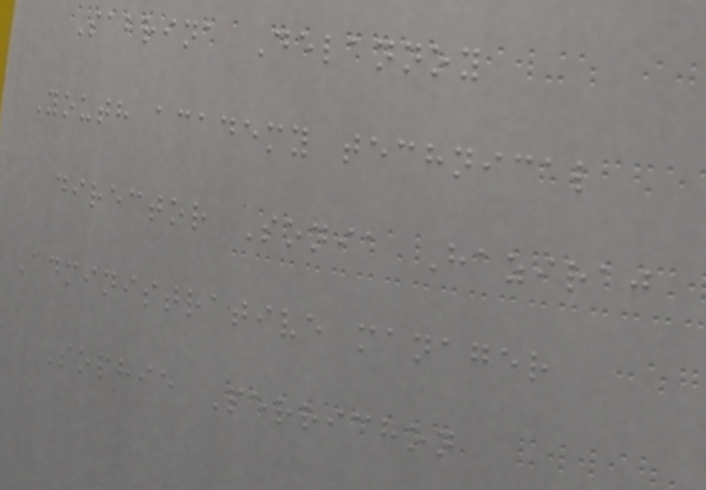Sabrina Delannoy
Youth academy technical
director Sonia Haziraj
Administrative manager
Sophie Perrichon
